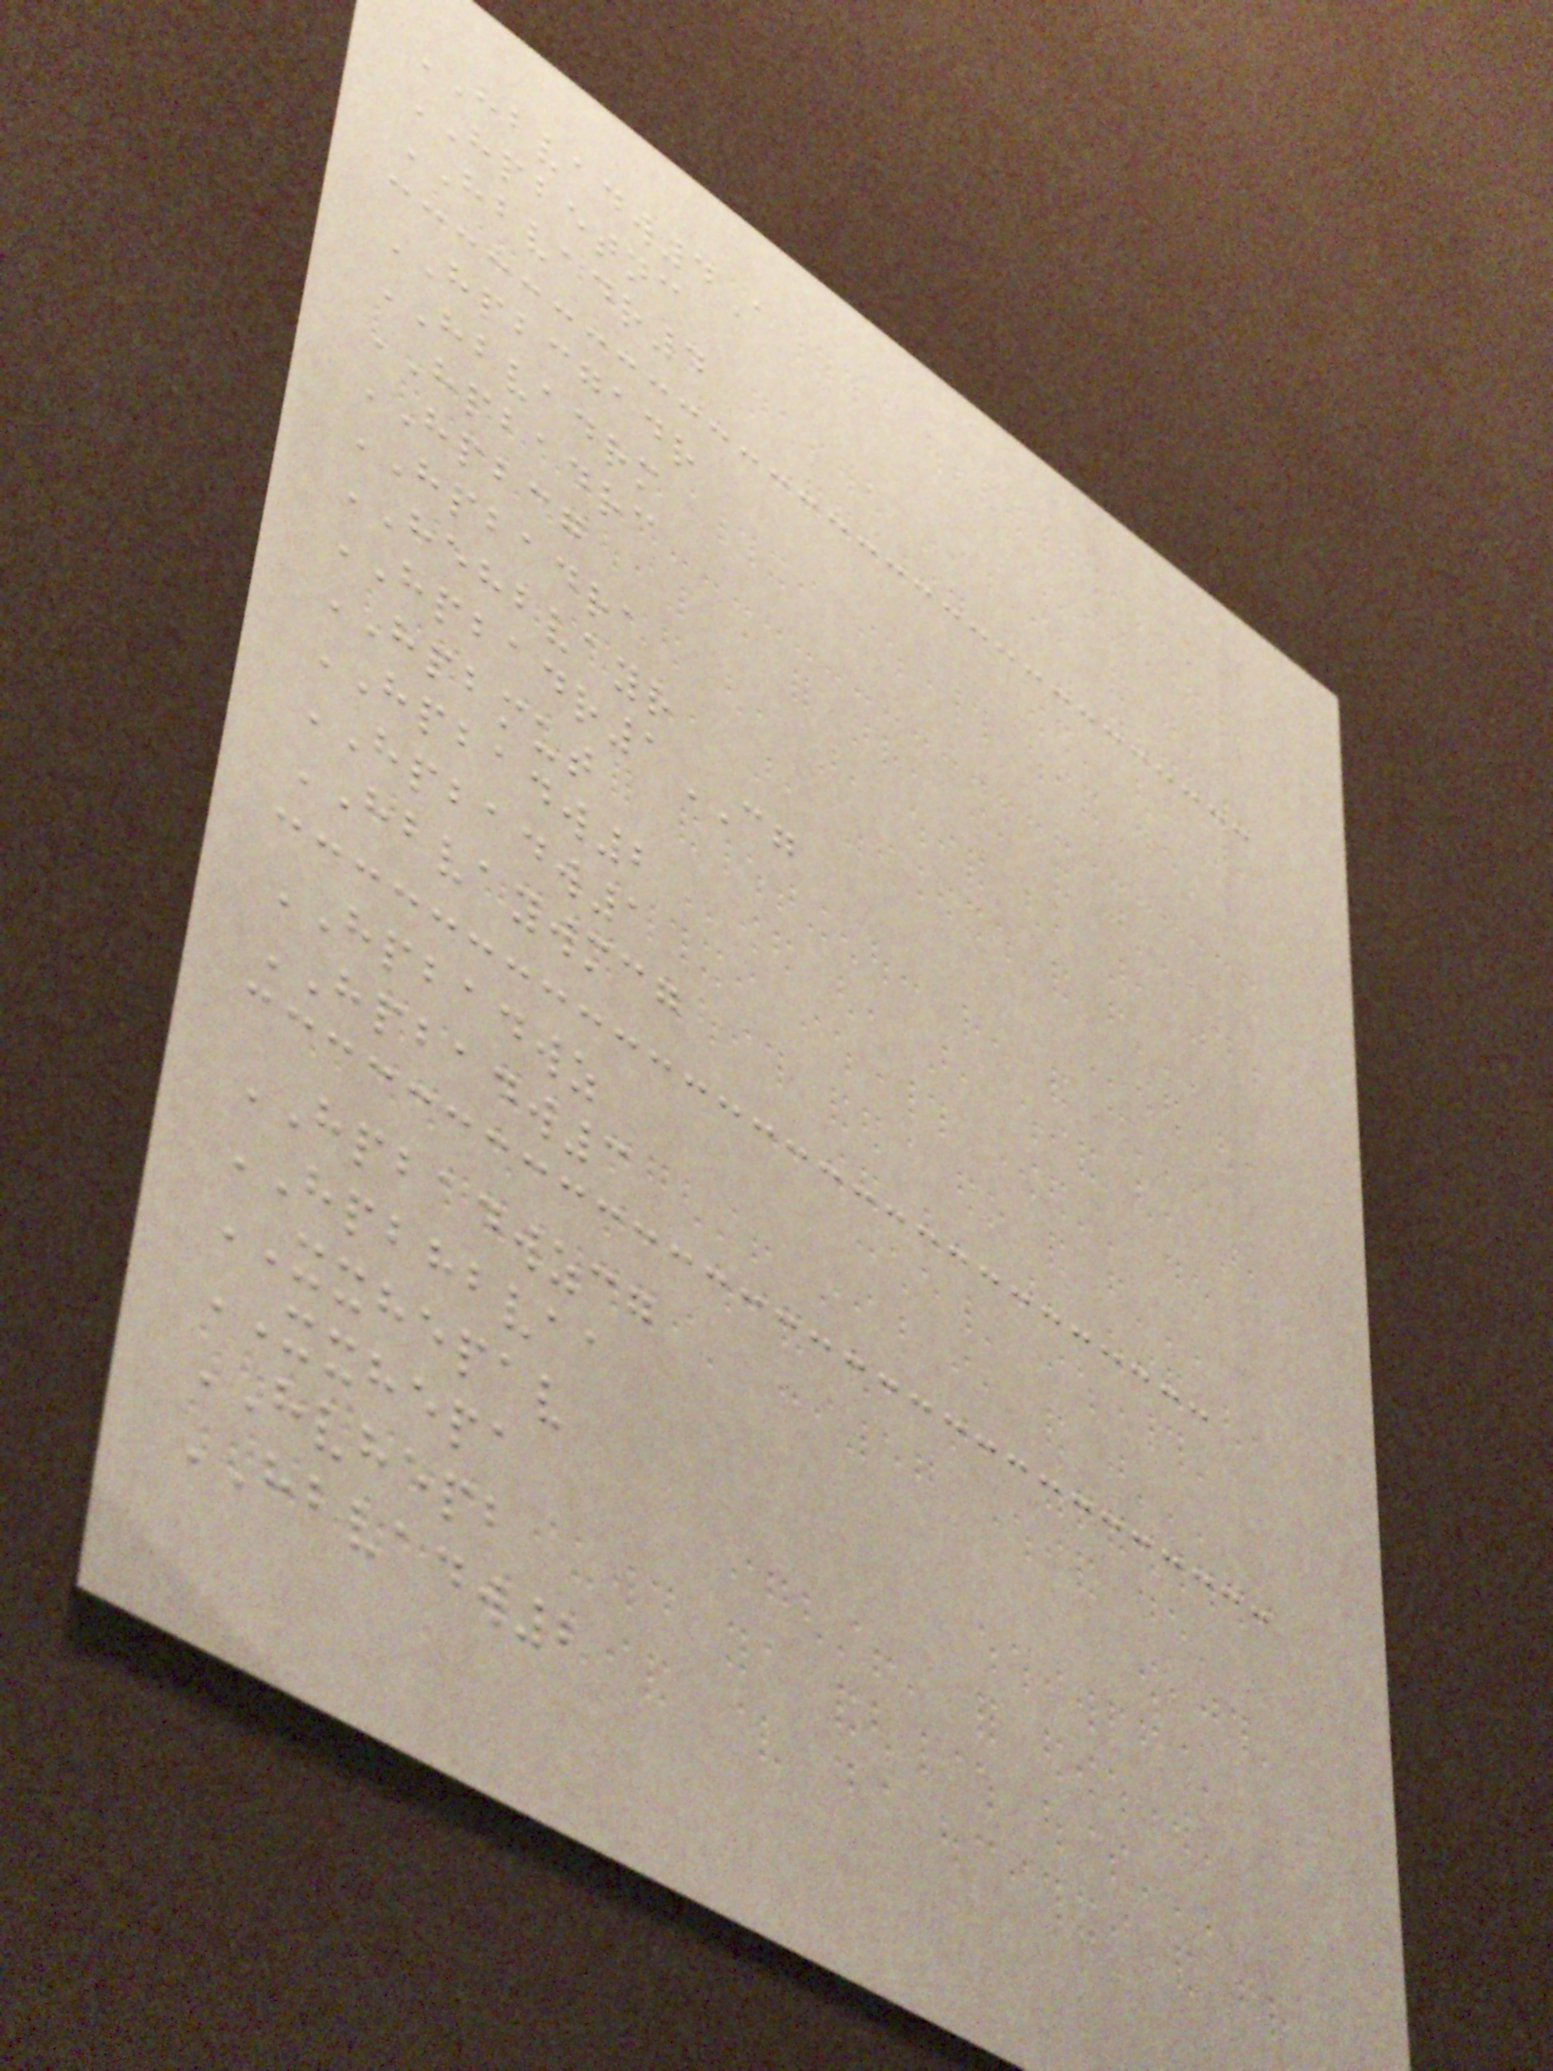HBVADW4A
HPBETNC
HBVADR4
HPBCGADR
HBVADRM
HPBADRC
HPBCG
HPBADRA
HEHBVAYR
HPBADR1CG
HPBMUT
HPBADW2
HPBADW1
HBVAYWMCG
HPBADWZ
HPBADW3
HPBADWZCG
HPBHBVAA
XXHEPAV
XXHEPA
HVHEPB
HBVADW2
